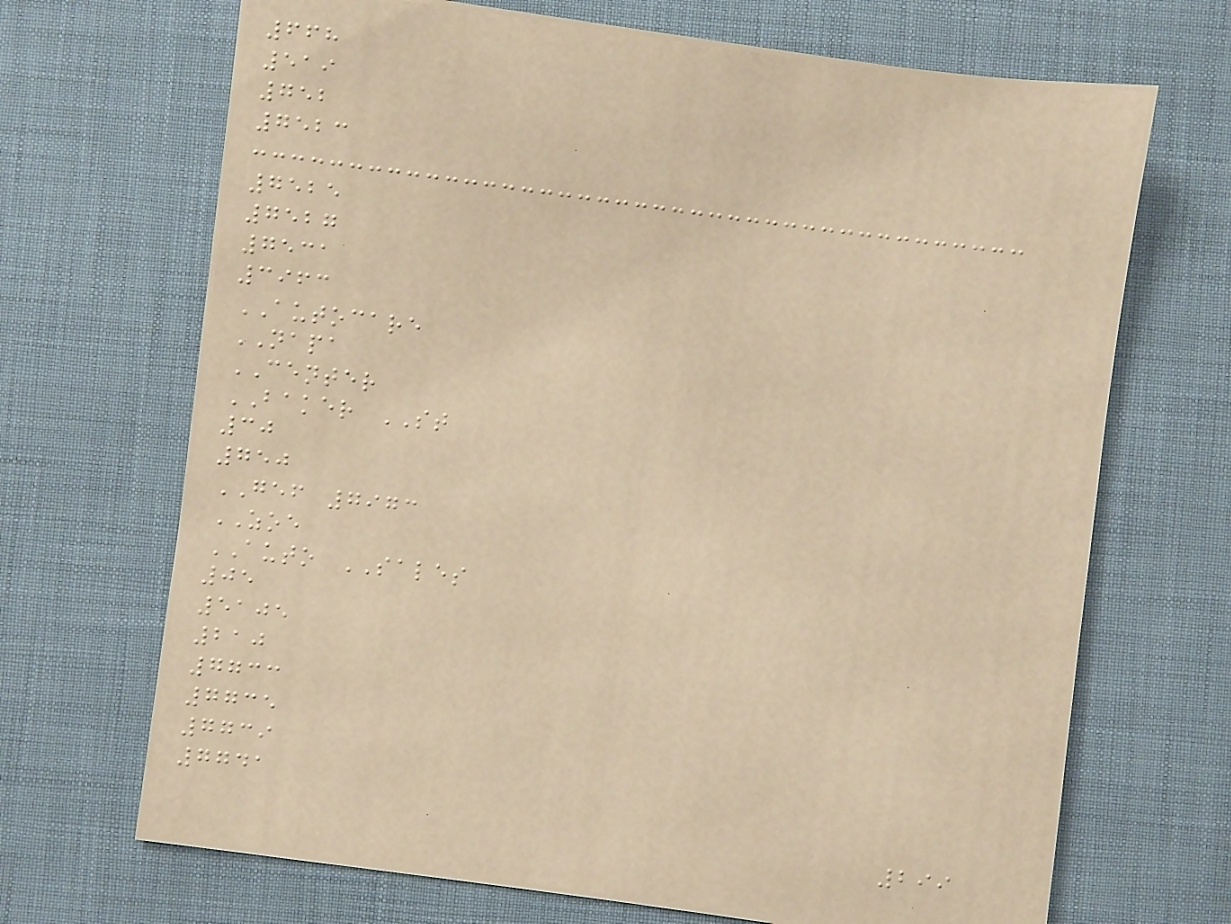668
519
752
7523
7525
7527
7531
3963
AUTOCARE
NAPA
CENTER
BAKER ST
30
750
GEF 7973
ZOE
AUTO SALES
05
5105
210
7733
7735
7739
7741
299
